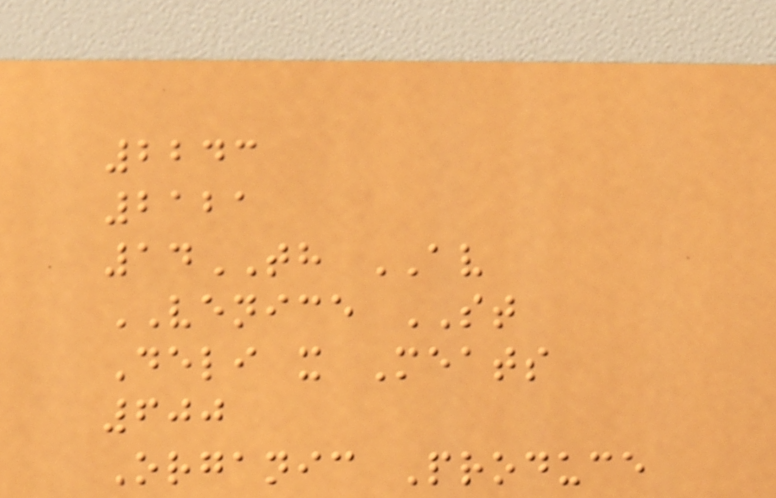2243
2121
14TH AV
VENICE ST
Deli x Meats
600
Organic Produce
